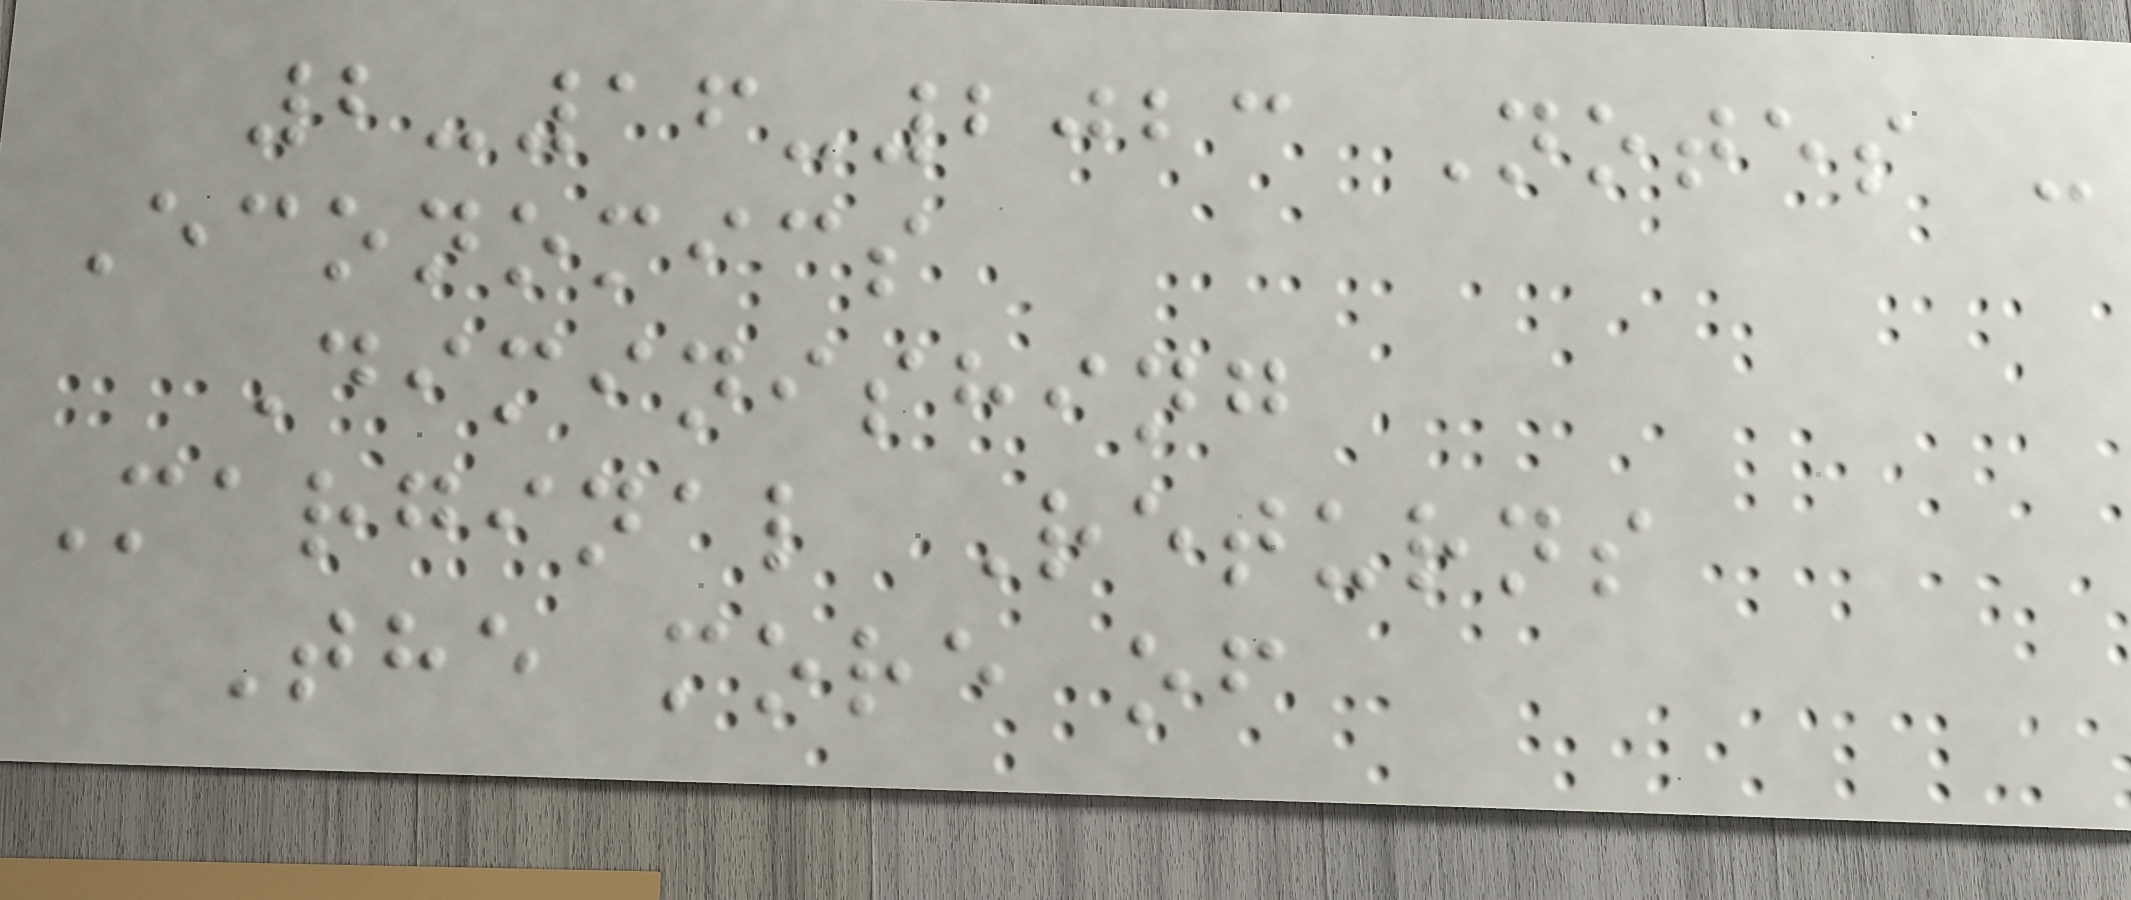2-16-2023 Notes -
Economics
Diminishing
Marginal Returns
The more of
